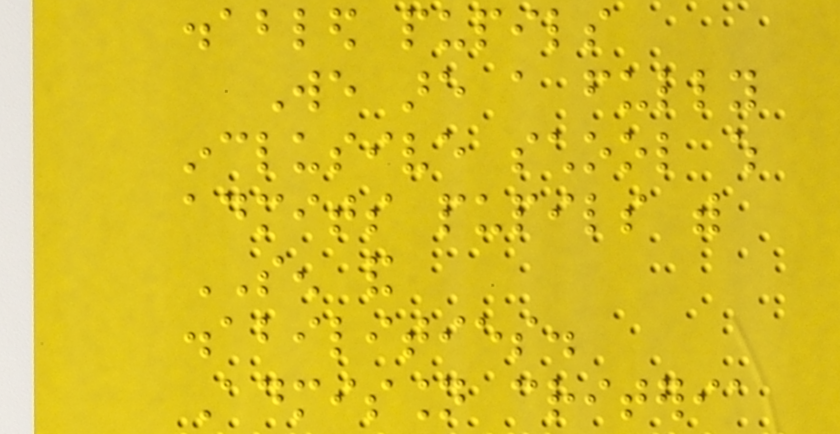disabled pupils
We are a fully
inclusive school which
admits pupils with
SEN and
disabilities.
Admission criteria
